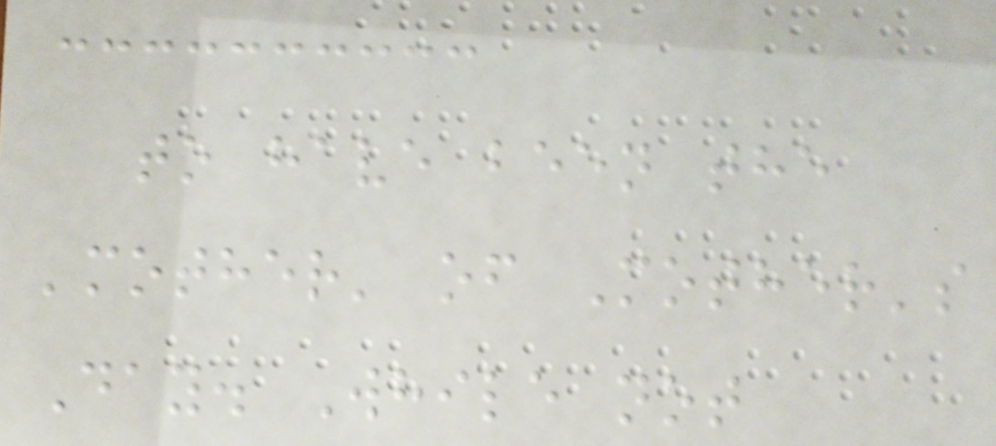to have been the
'mother' of Mother's
Day. While not
